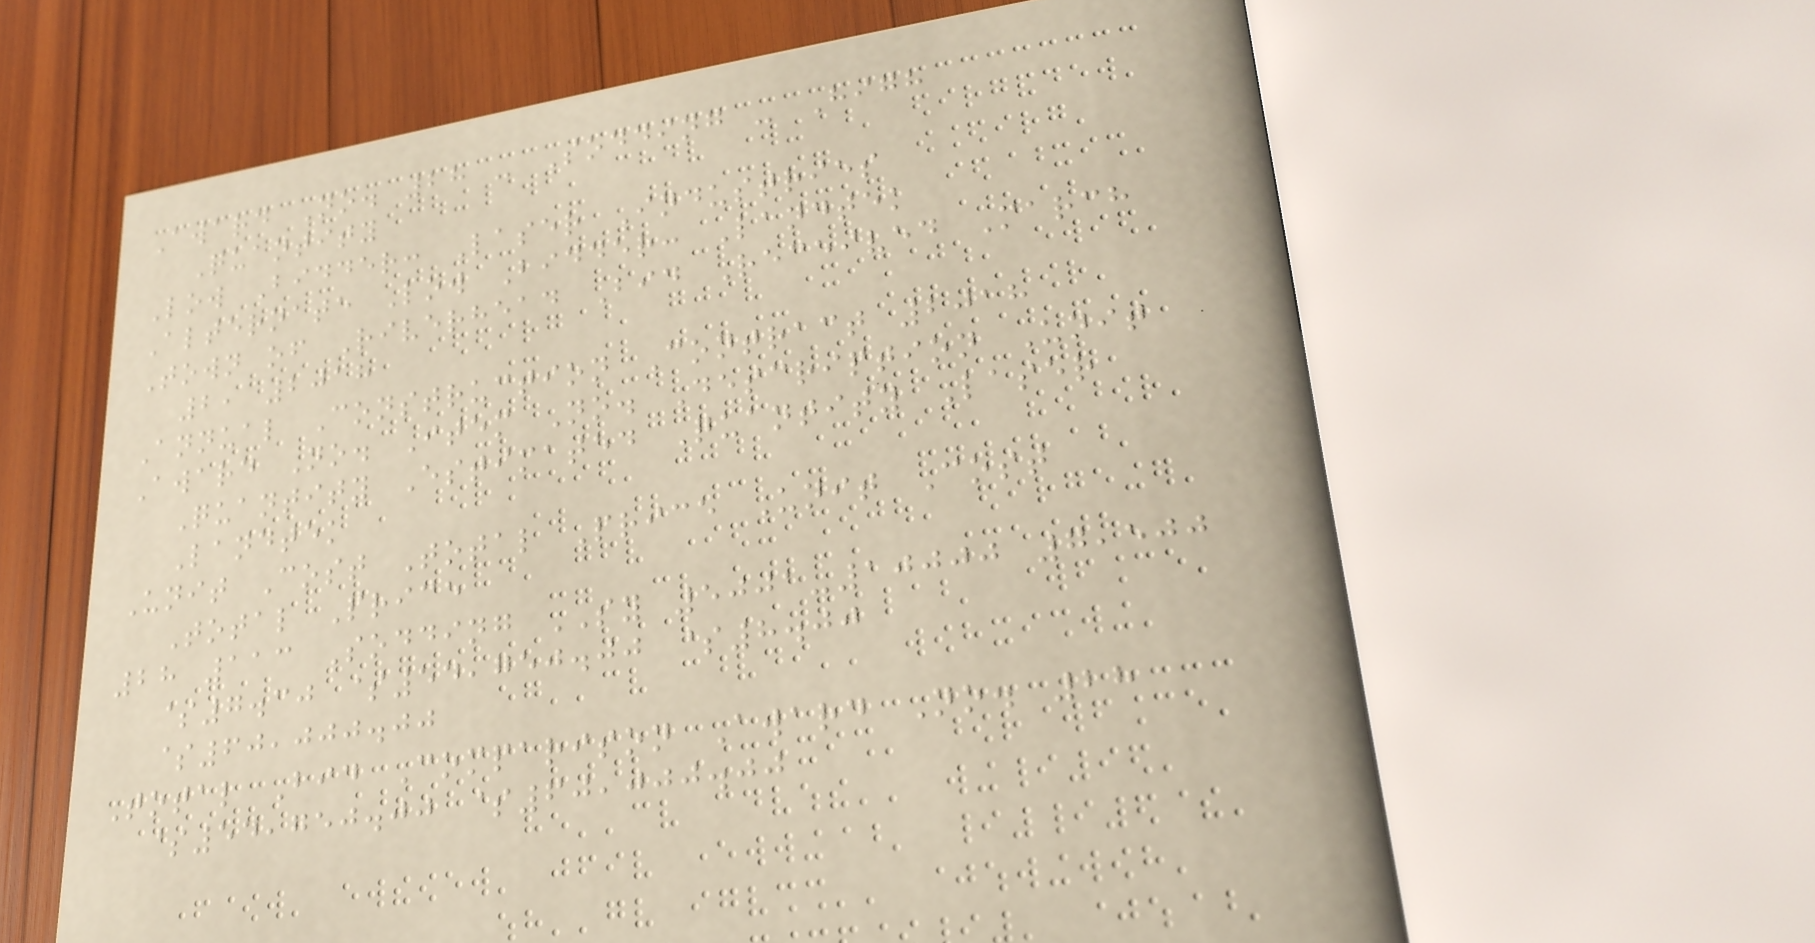Award No. 28 - Sodding - High
Quantity
Low Bidder: Laser Industries
Alternate Low Bidder: Landtek
Town of Riverhead Bid Received March
2, 2018
Annual Construction Contract 2018
Award No. Item No. Description Unit
Quantity Estimated Quantity Laser
Landtek
Unit Cost Total Price Unit Cost
Total Price
28 113 Sodding SY 5001-10000 7,500
$7.30 $54,750.00 $8.00
$60,000.00
Total Bid Comparison Award No. 28
$54,750.00 $60,000.00
